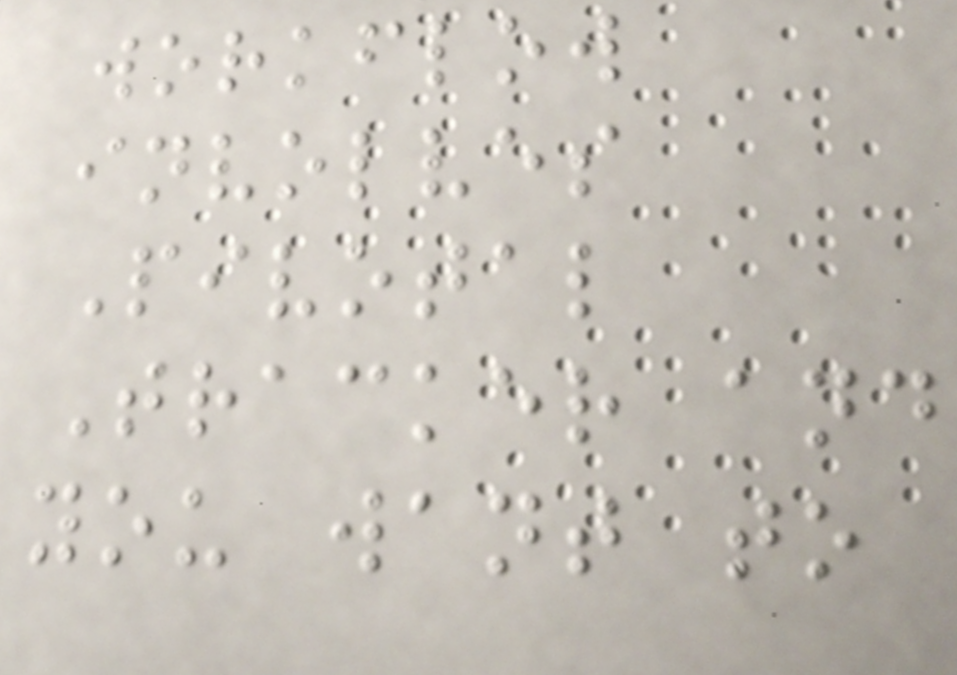workflow
involves
Pivotal
Tracker and
you want to
